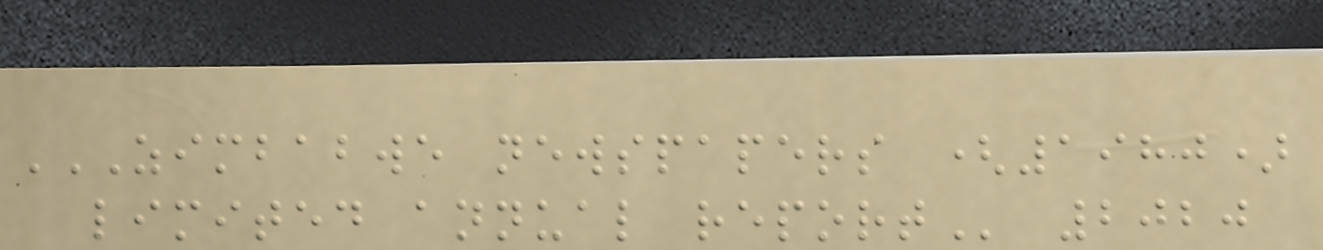ZIMBABWE NEWSPAPERS (1980)
LIMITED ANNUAL REPORT 2020
